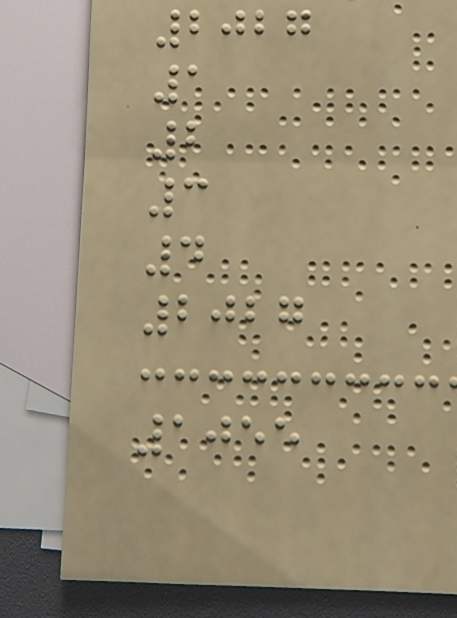2027
1
2
3
4
2027
1055
